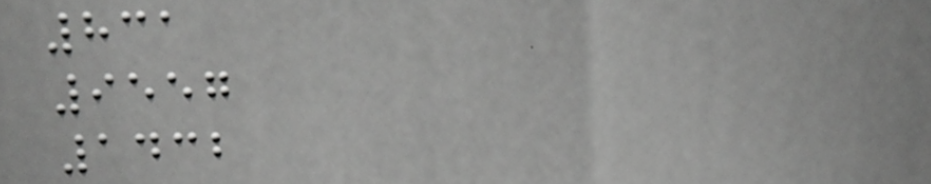831
9557
1432
